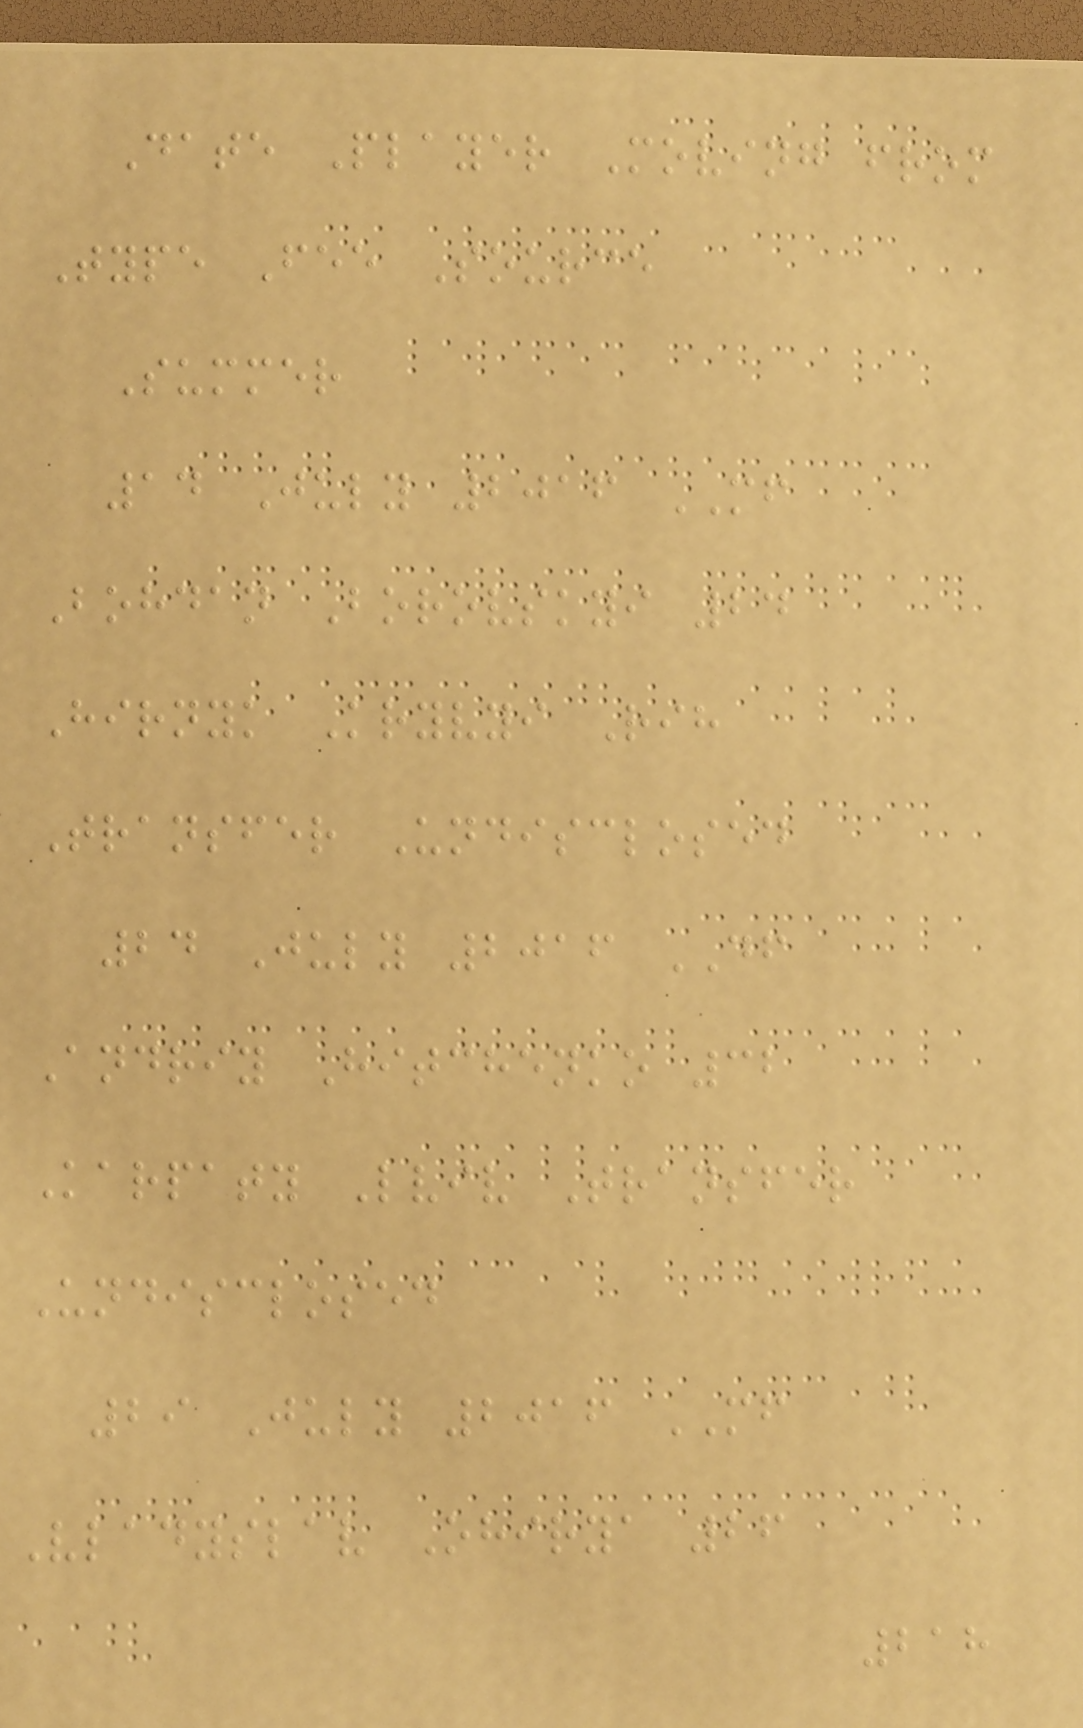Date Player Moving from
Type Fee Source
Summer
14 July 2016 MF
Bohdan Borovskyi 24
Hirnyk Kryvyi Rih
Transfer Undisclosed
24 July 2016 DF
Andriy Hitchenko 32
Karpaty Lviv Transfer
Undisclosed
29 July 2016 MF
Vladyslav Ohirya 26
218
